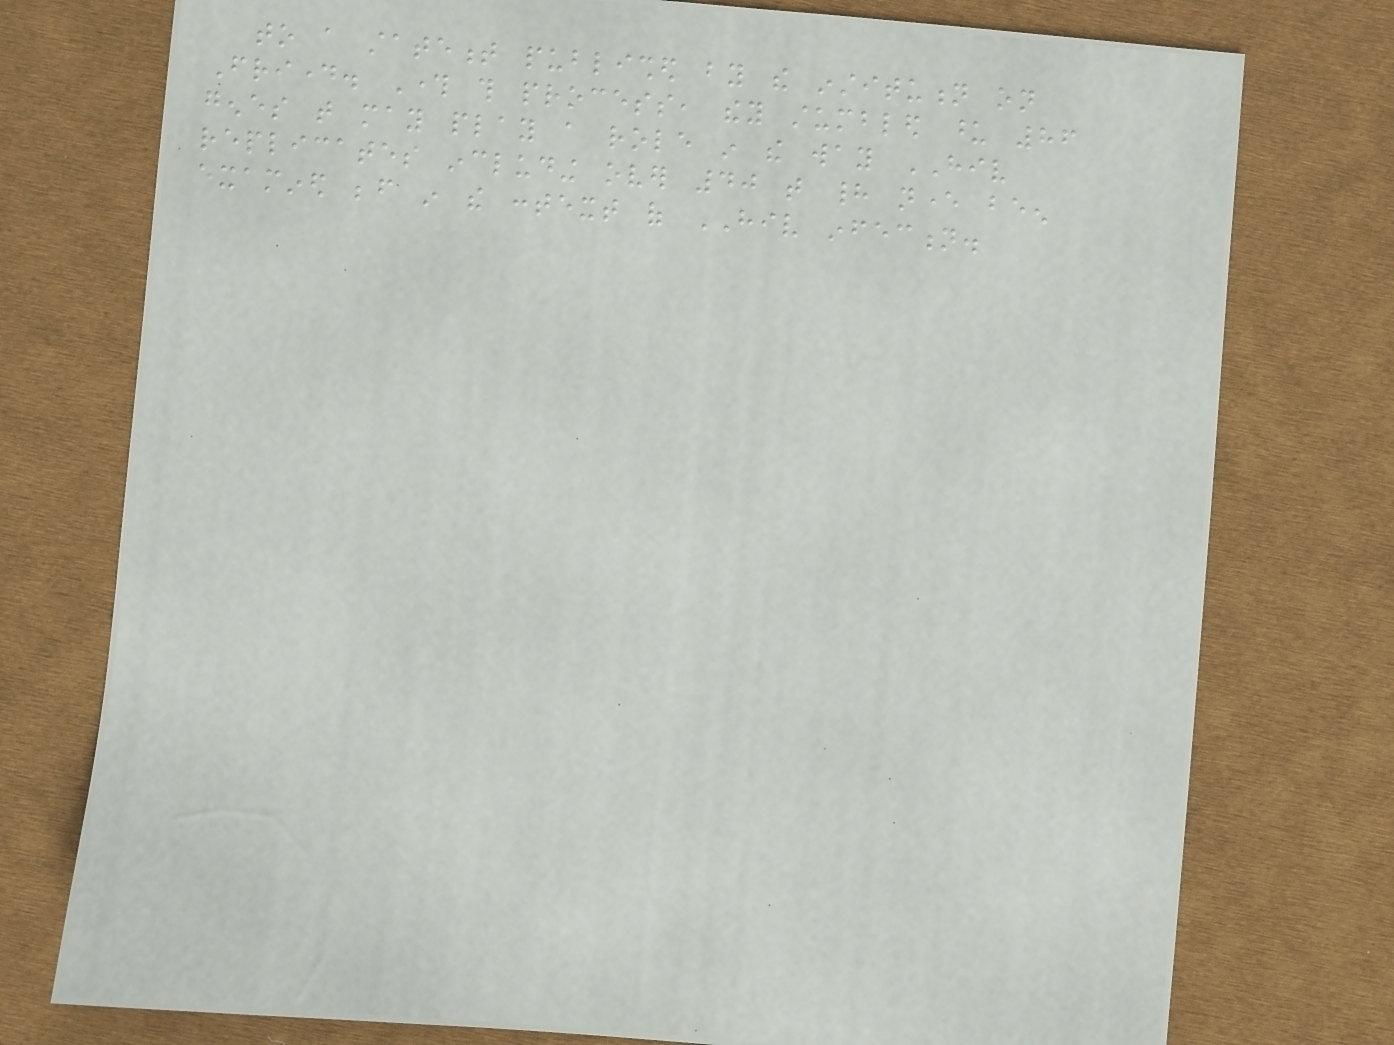to a statement published by the institution on
Friday. Through this process, they stumbled upon 86
genes that may play a role in the way HIV
replicates including over 40 that had never been
examined before in the context of HIV infection.
